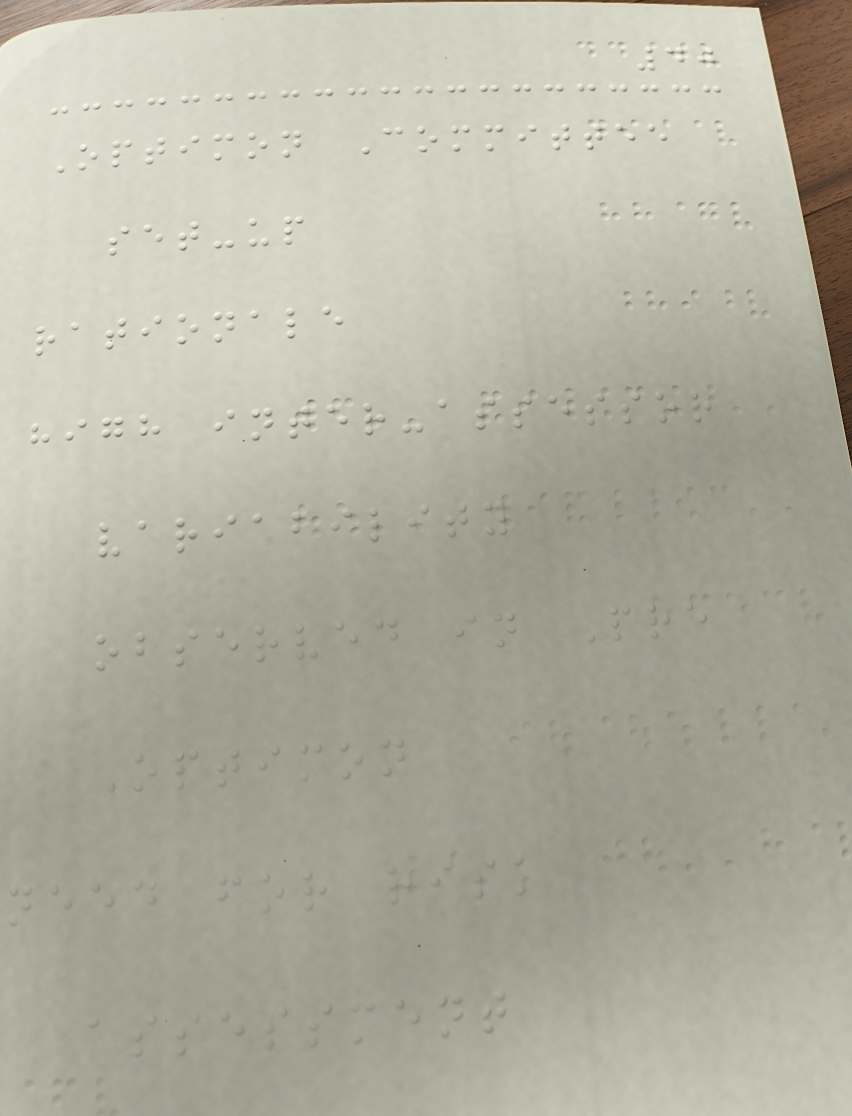40
Optimon Committee
set-up
rationale
high inter-assessor
variability
observed in Pre
Optimon
need for risk
assessment
